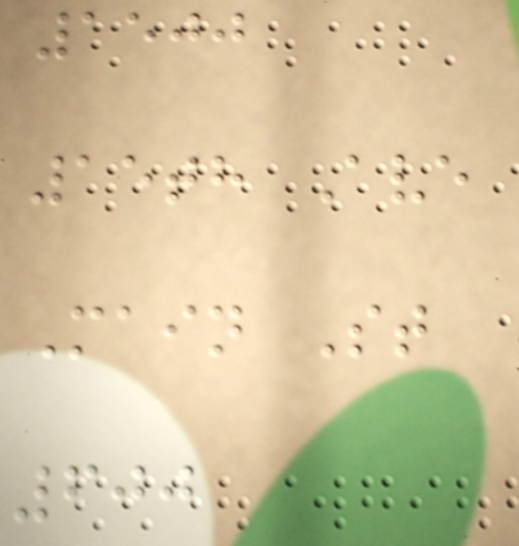1500
15th Ave
Main St
600
